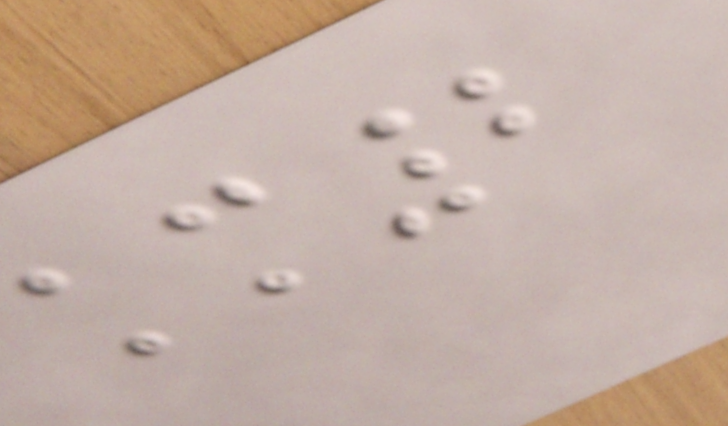km2
